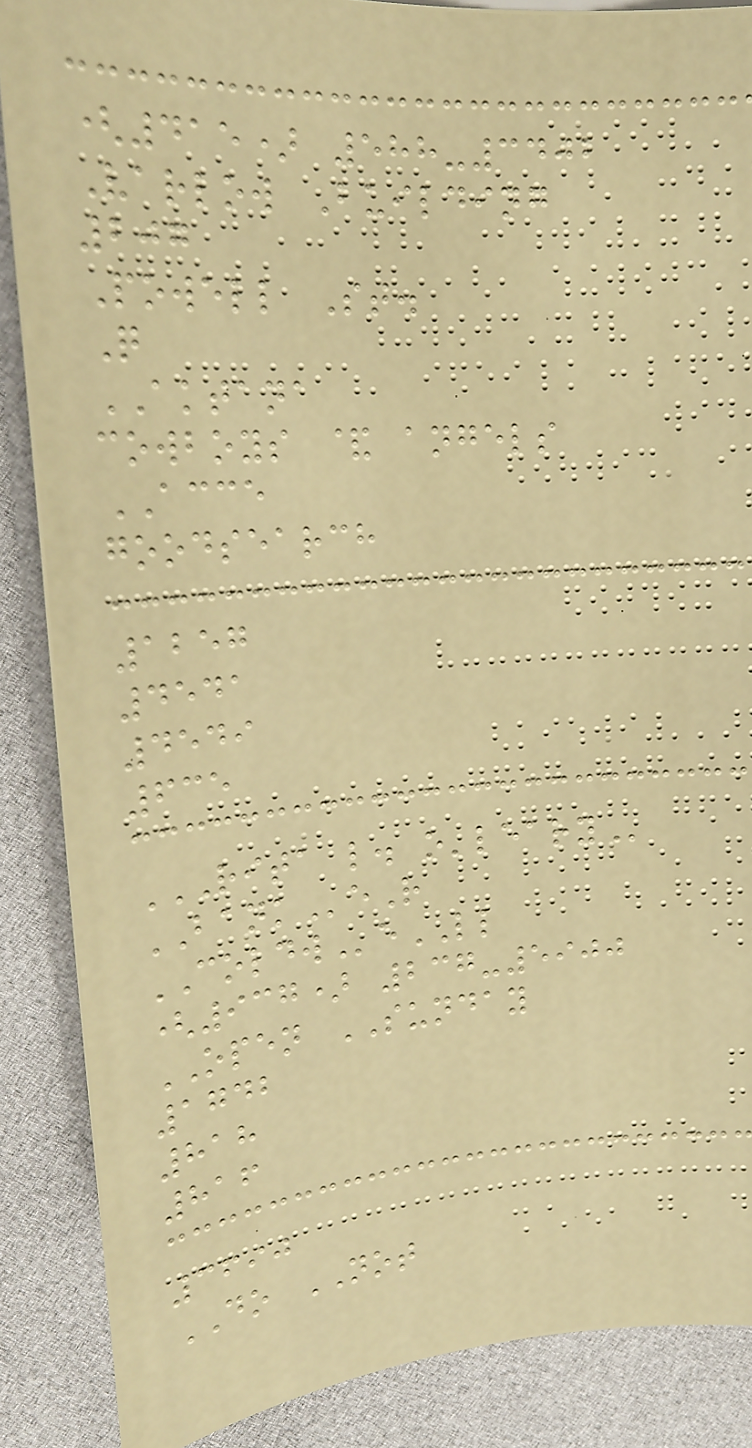(415) 588-3402
Varlow Building
207
Powell St.
Q
AKTANA
cowboys & angels
ACCE
goodsearch
1257
4541
4549
635
RITA L. O'LEARY
BANKeR
COLDWeLL
(937) 237-5900
OPEN SUNDAY
1742
818
816
3690
DO NOT
